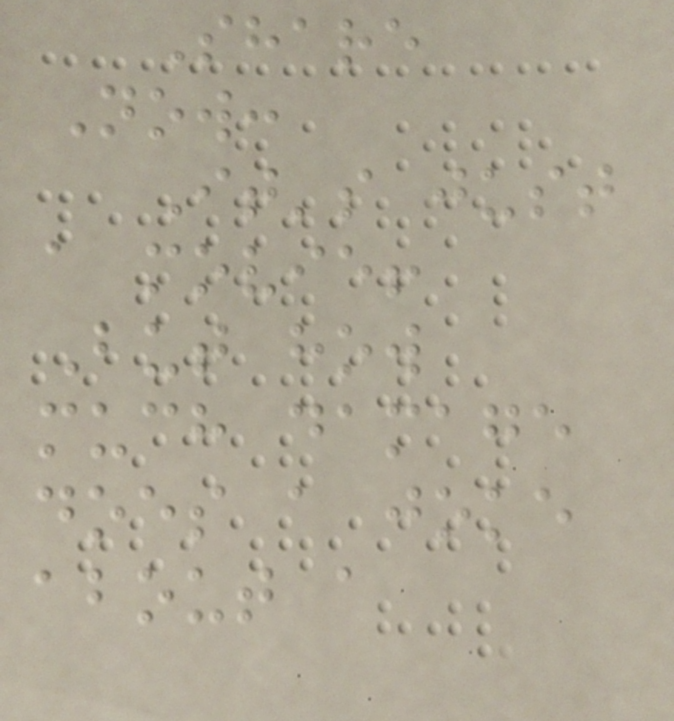Share
Now:
It's just
a movie!
But how
much damage
does a joke
about a
